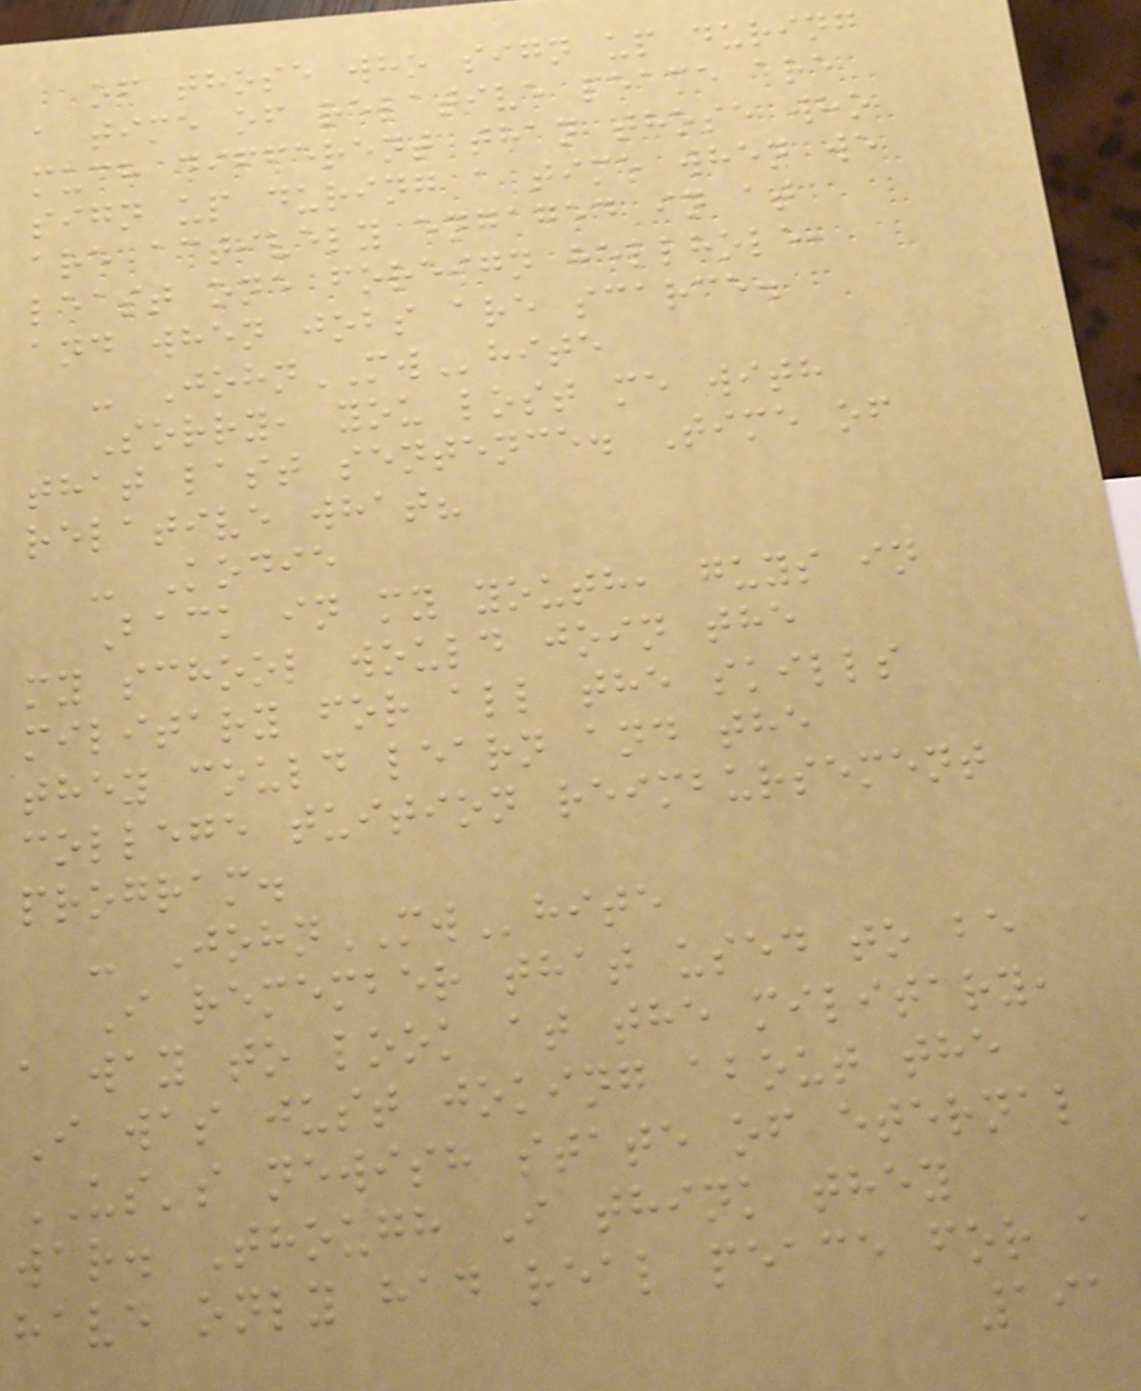of those who sign up during
a time of relative peace are
much different than those who
sign up during a time when we
are actively engaged in at
least one foreign hellhole,
and when jobs are scarce.
- JohnMWhite
Sorry, you lost me with
that last sentence. Time of
relative what?
- Kodie
Back in my youth, guys in
my school would join the
military for all the skills
they could learn and the
college tuition reimbursement
program.
- JohnMWhite
I remember that used to be
a way to look at the military,
I was just joking about the
US's newish state of eternal
war. Though I think they
have only had real peace for a
191
